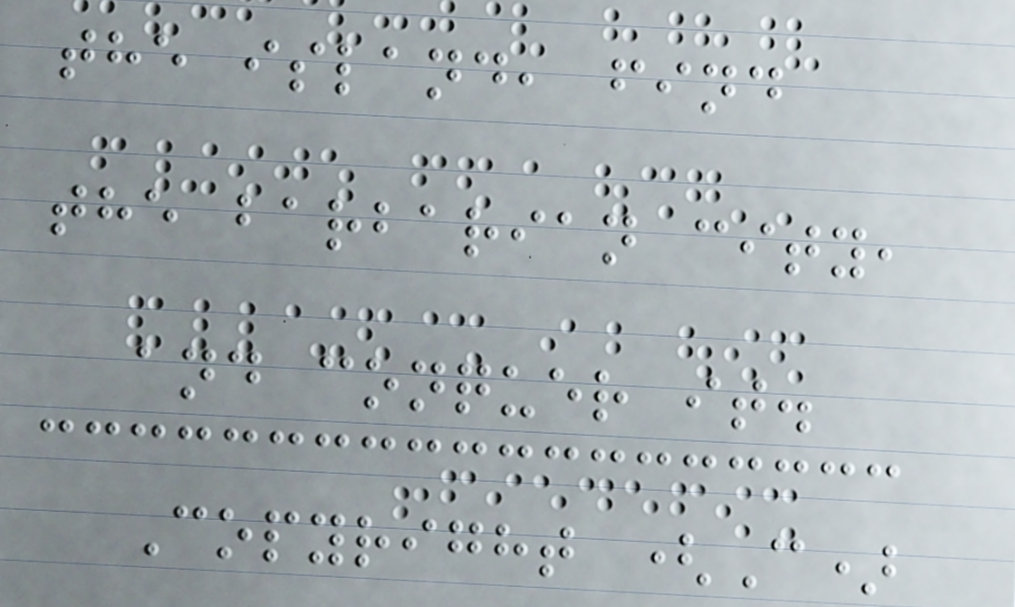the island, find
the barbarian city,
and conquer it.
Copyright (C)
